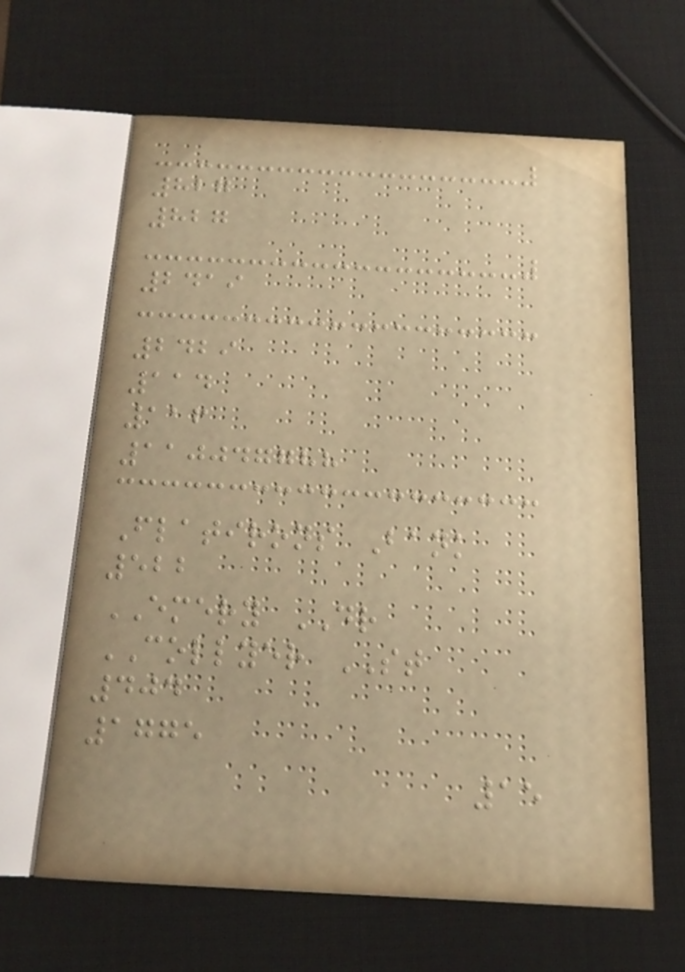827
827
2419
2429
114
116
110047788
Flatirons Bank
522
EMERY DR
COLLYER ST
404
1775
15
